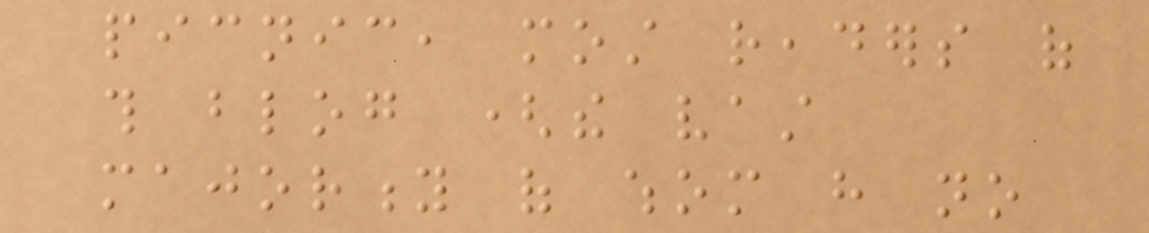picnic, most readers of
this blog (the vast
majority of whom have no
